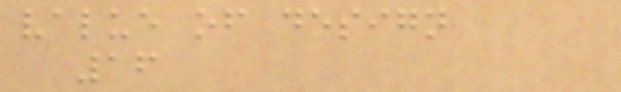value of design
16
